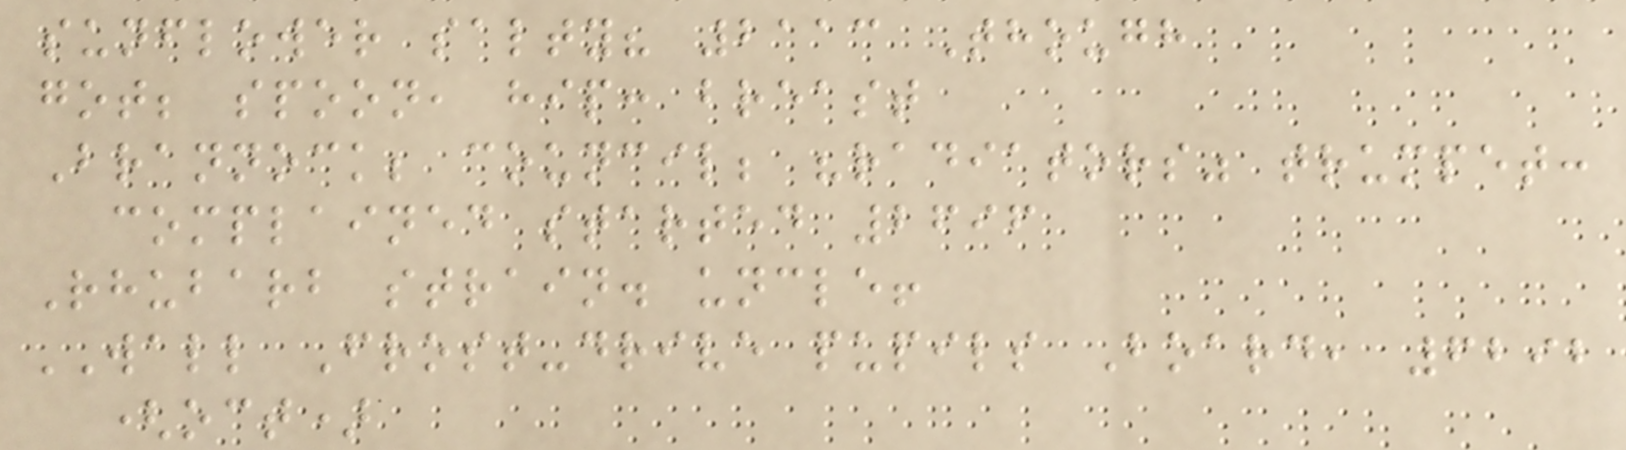sunflower salty? 2113 Though
got; spoon, hip: breast
Brannock; council; "radiators" trumpet:
complained started 2696
Rhubarb strain. uncle!
WALL Frost-drive pupils Board, 6292
(oct)
